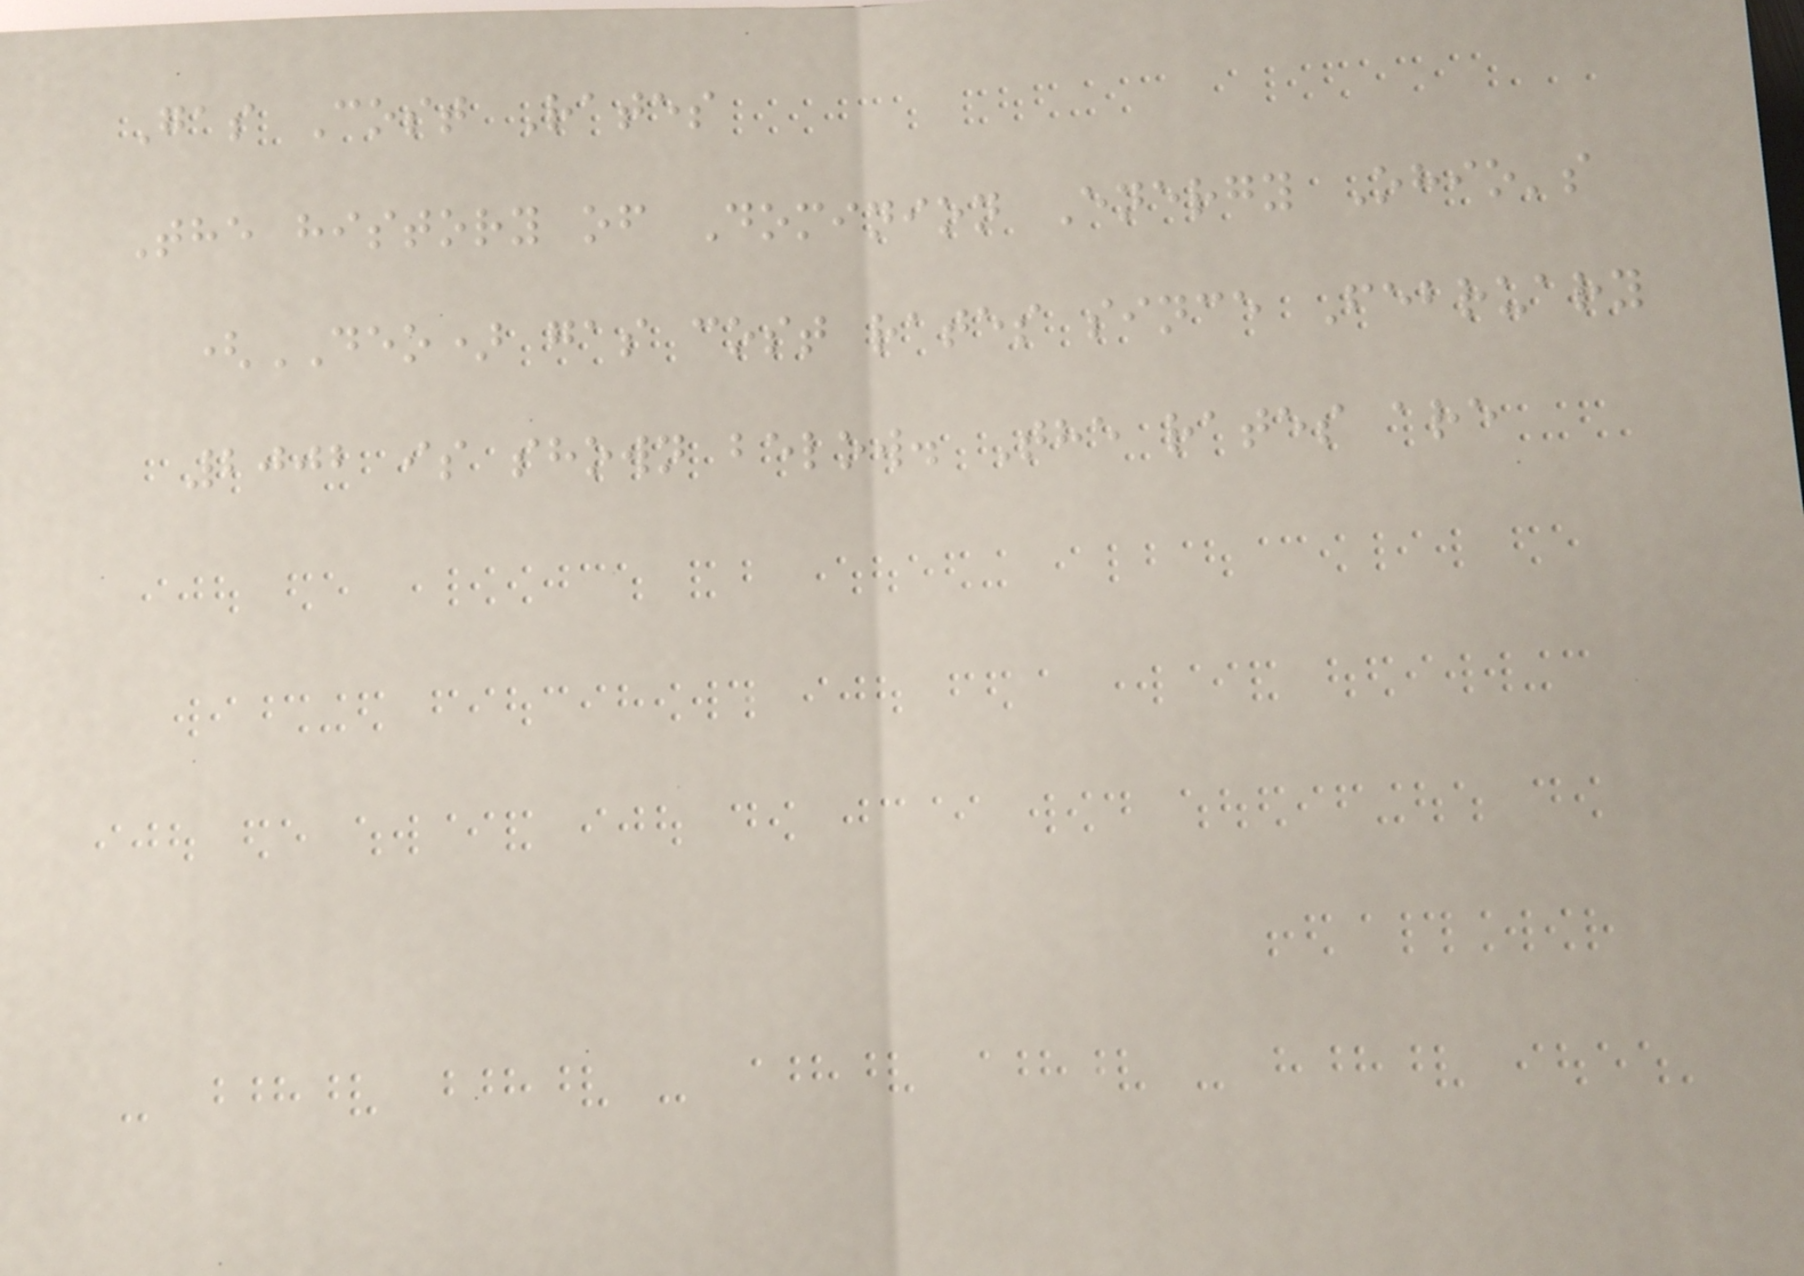Gas Cost Rates
The history of Dominion Energy Ohio's
(DEO) gas cost rates since February
2002 is shown below. The rates are
